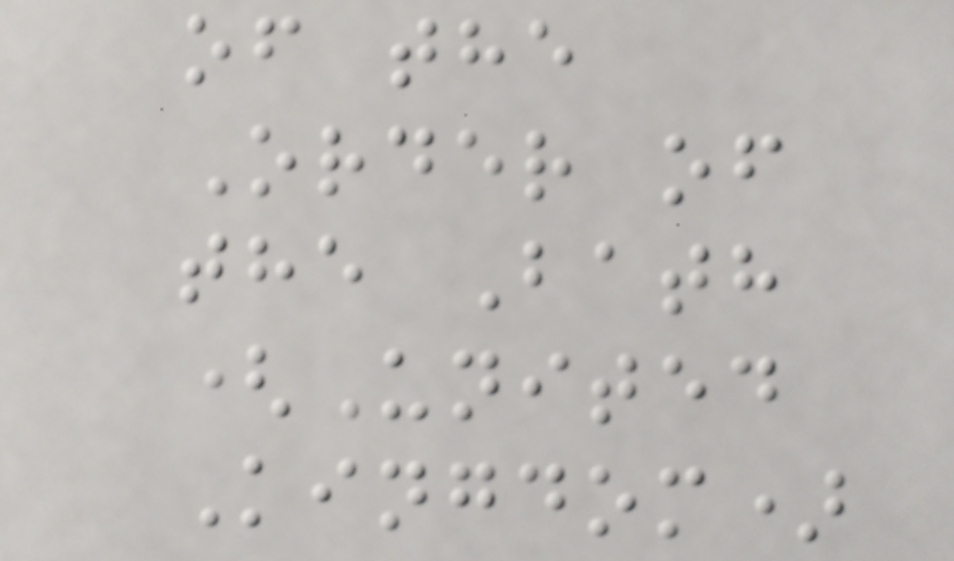of the
Order of
the Bath
(United
Kingdom)
